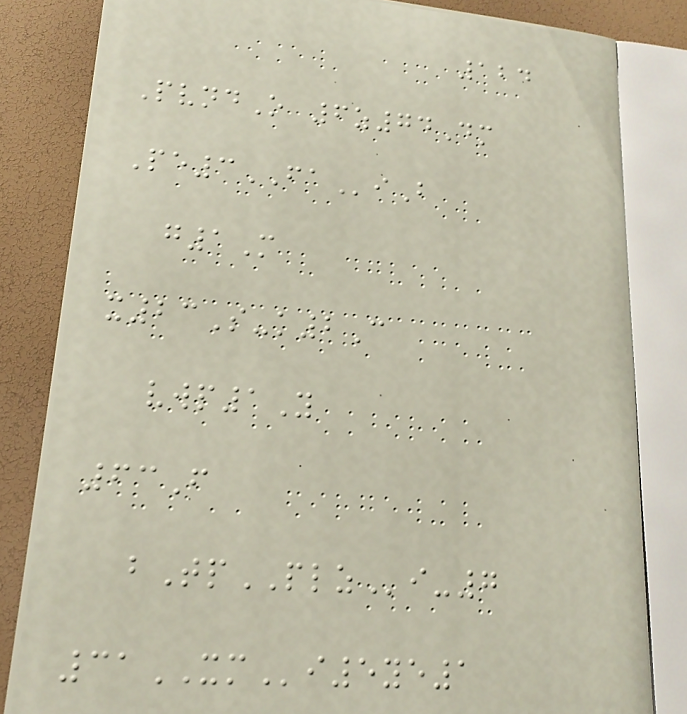124
PvndO 6z74Dm
Pe3FAiB
g1M
x23S-k2C
vwp1Y
63F
bTpPLZi-7
31XMi5ye1
